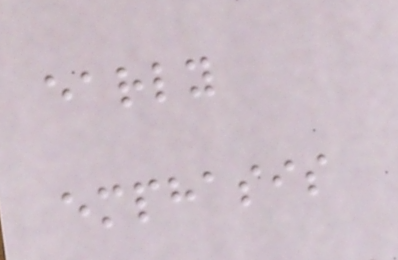early
emphasis
